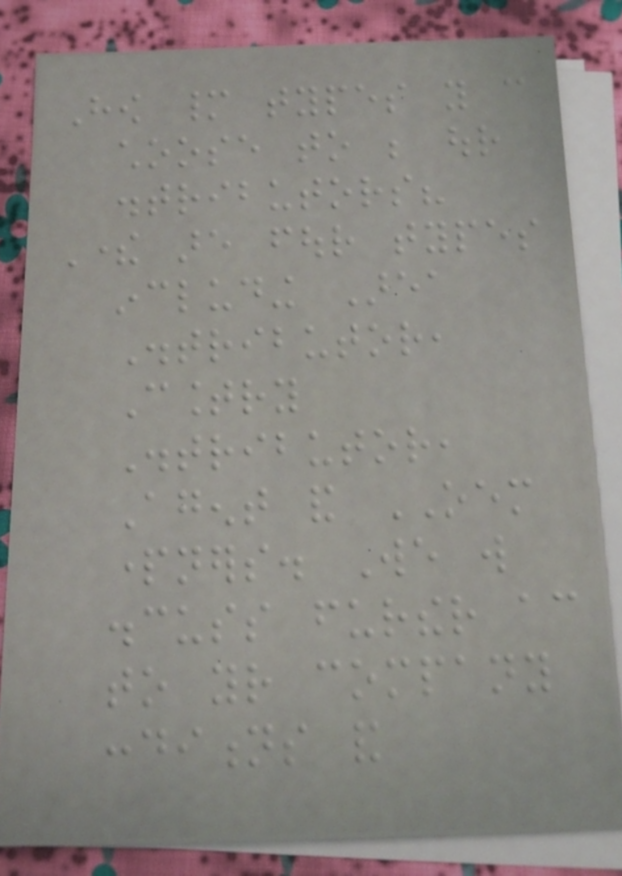How many types you can
choose to be our
distributors?
There are four types
including Area
Distributor,
Country
Distributor,
Agent and OEM
partners. We will
discuss further according
to your company
conditions and
